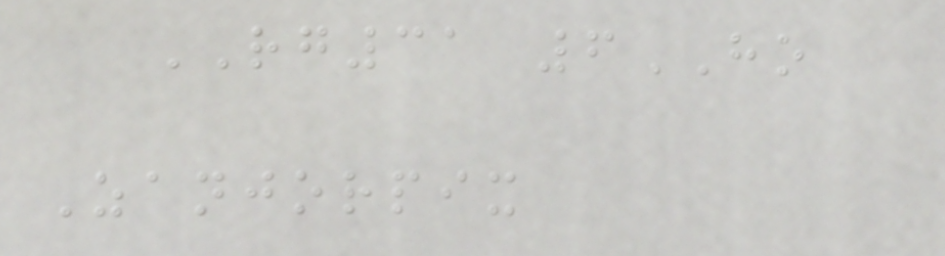RG31 6HO
Zanjorpix
